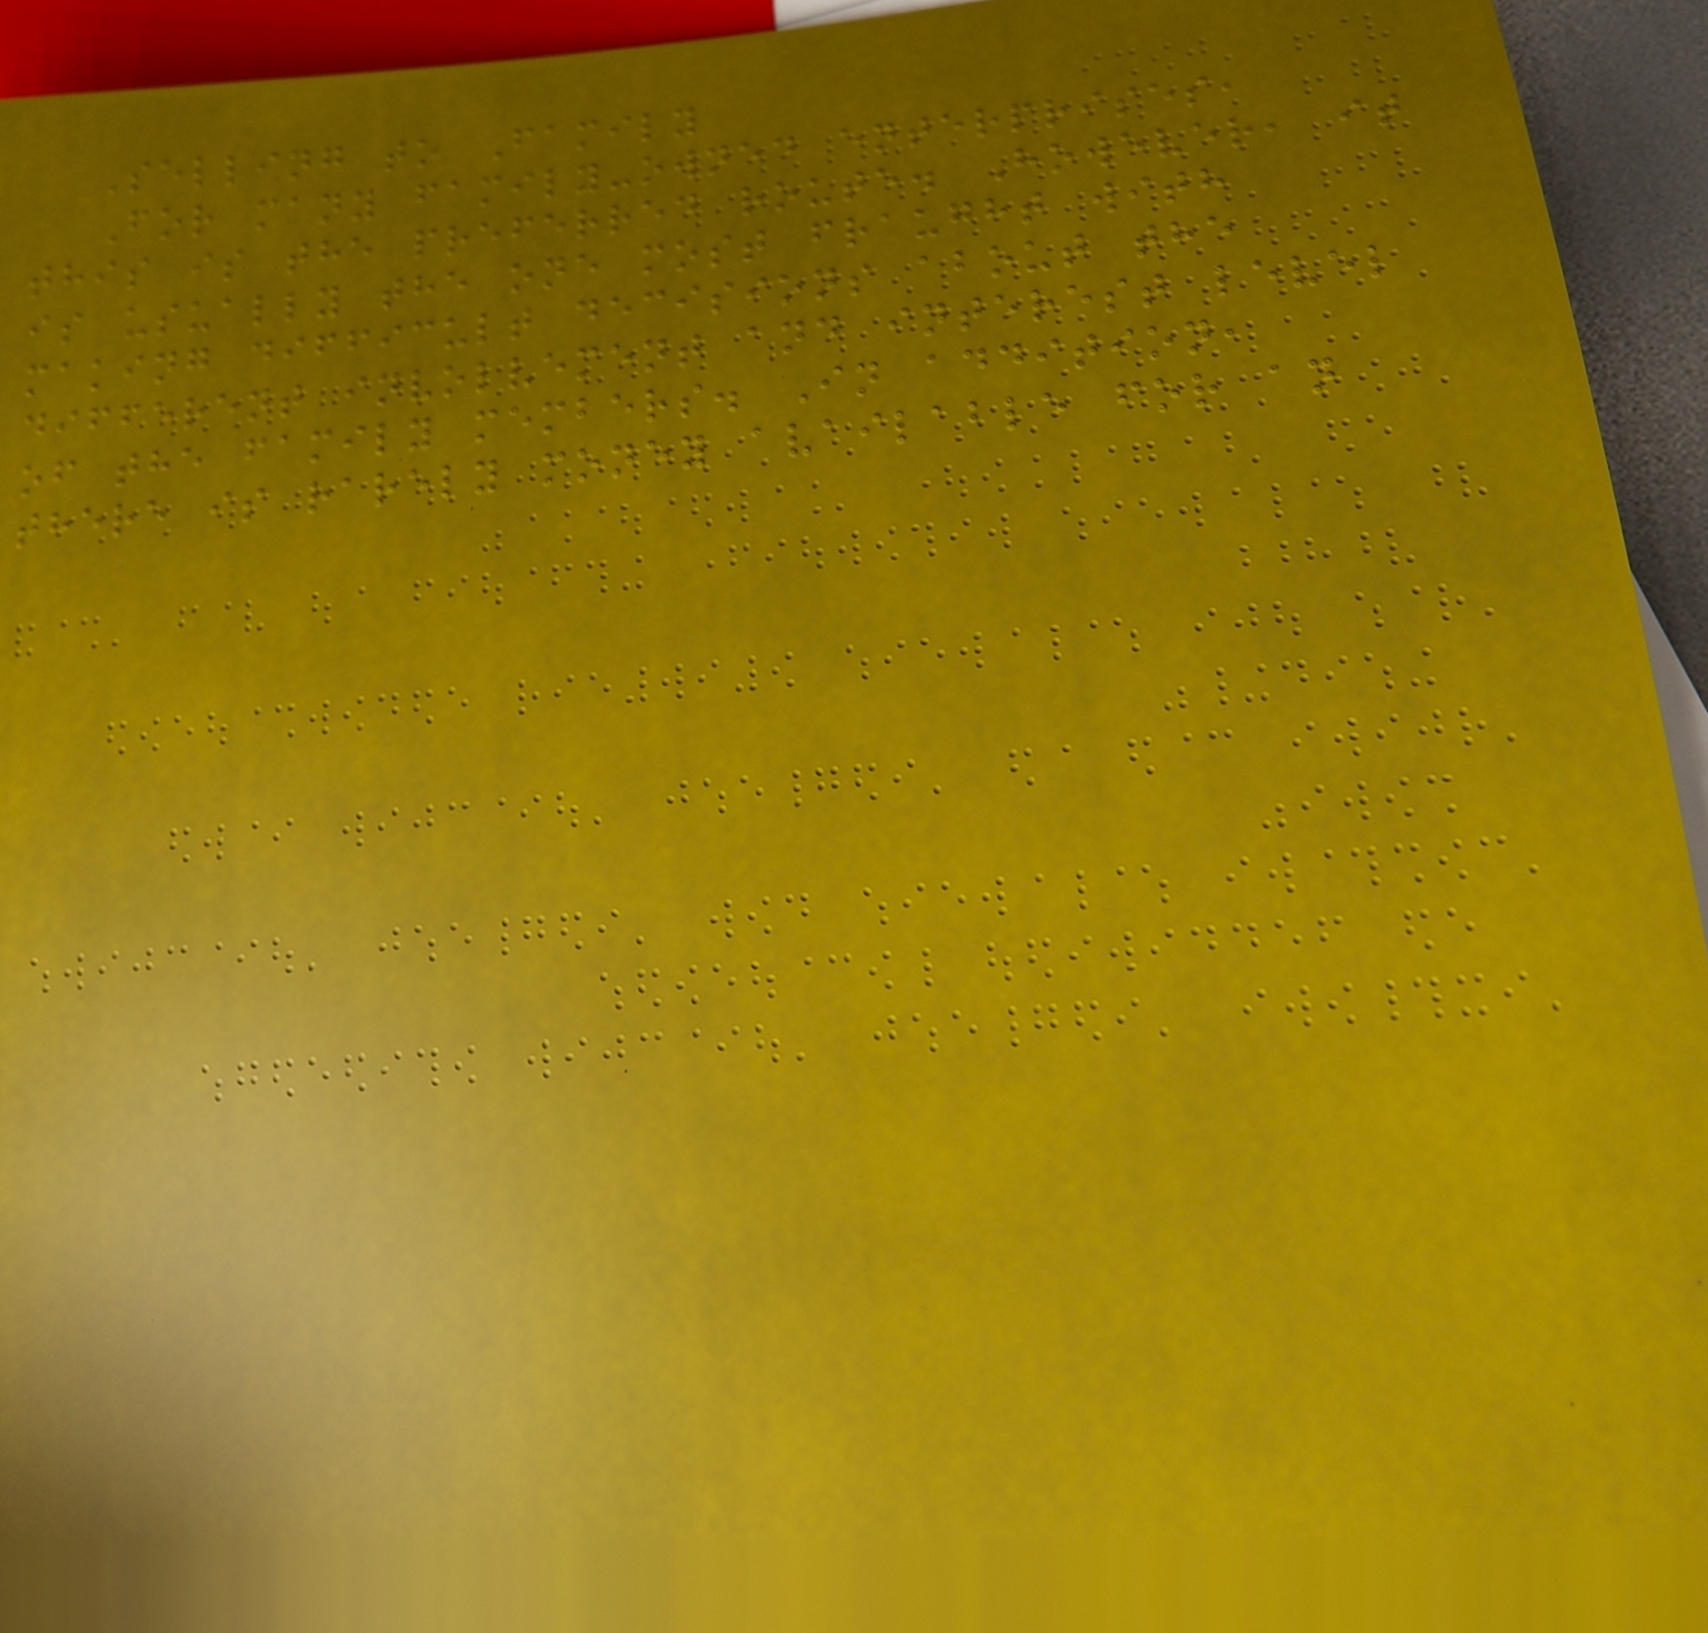Selling to Family
For many family-owned enterprises,
this is the preferred route. However, it
is usually the one most fraught with
making difficult decisions about the
different involvement and interest level
of the family members. In addition,
there is rarely money available for an
